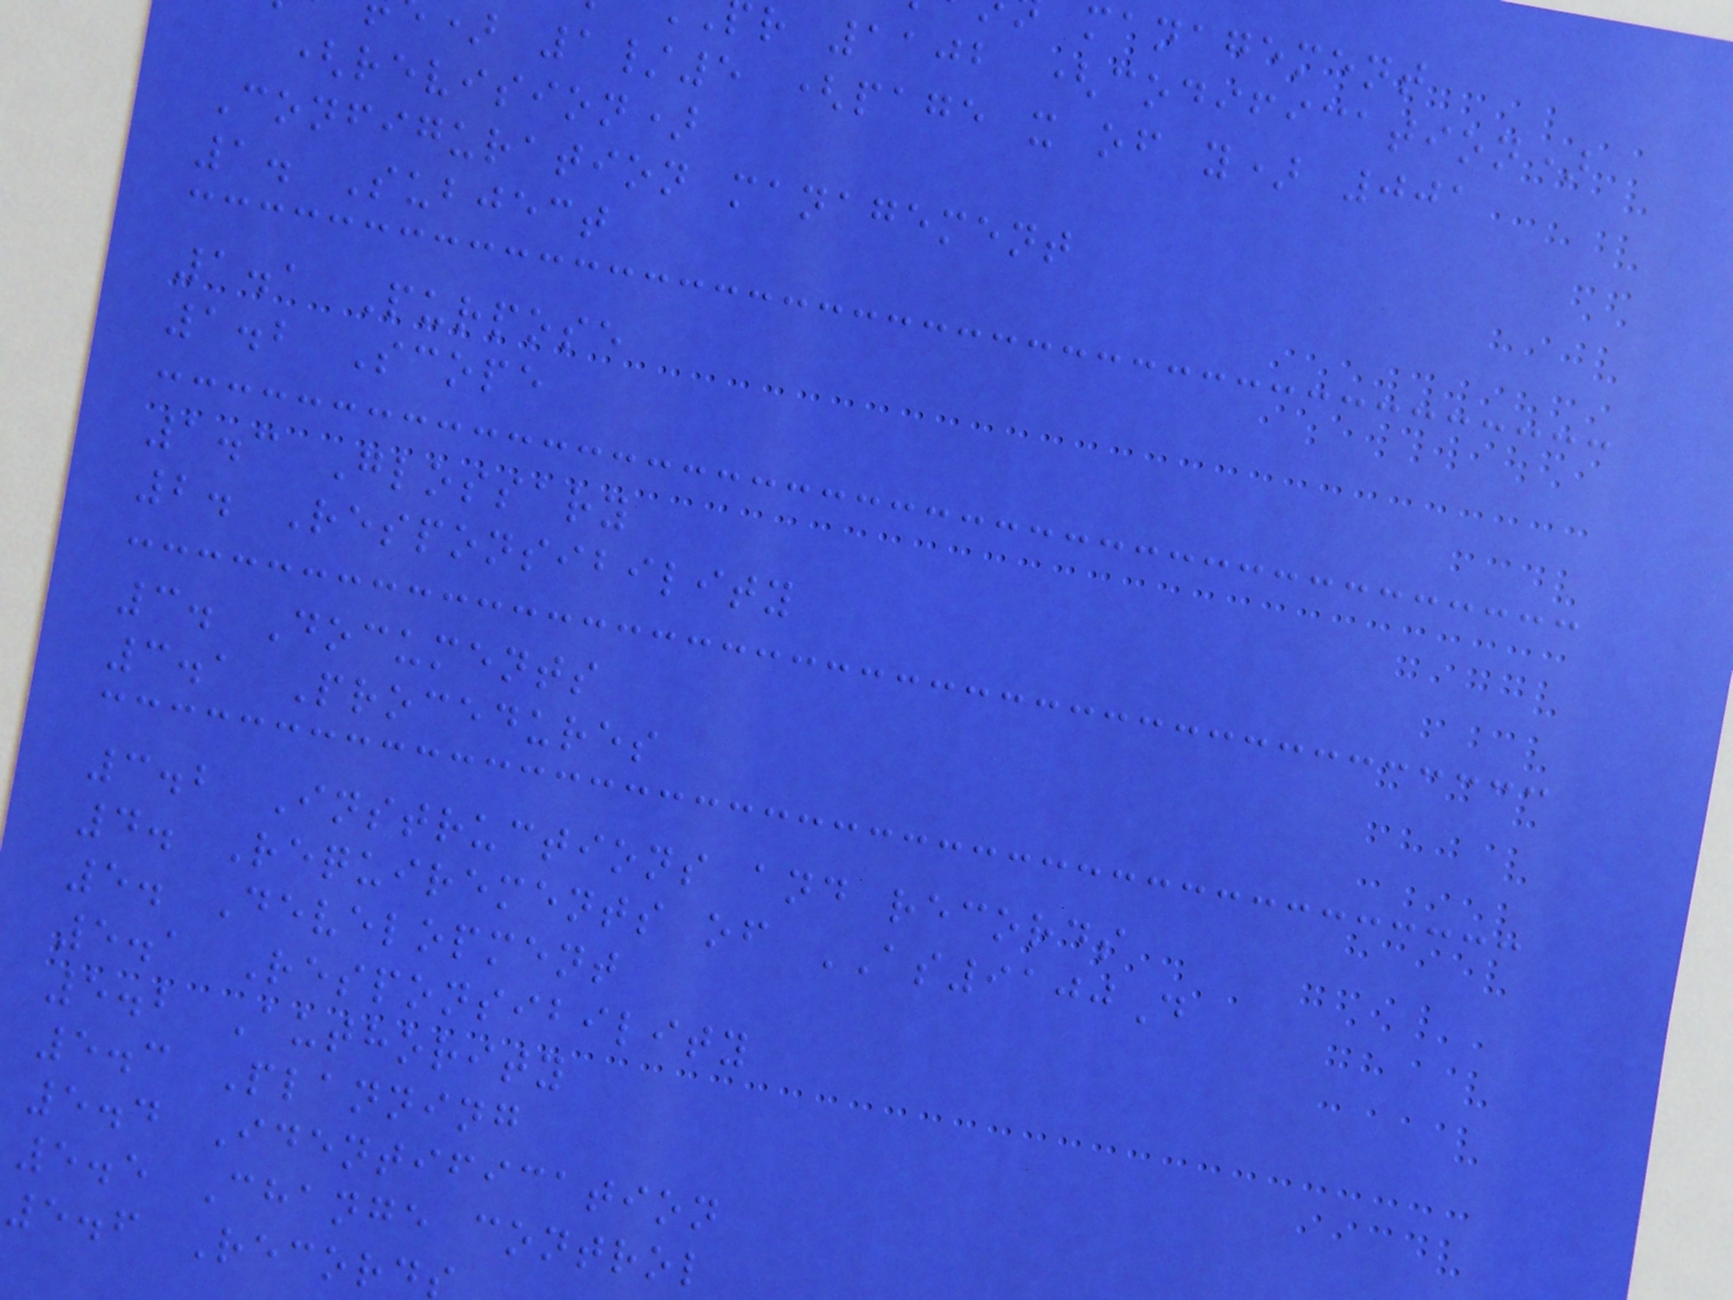management
r 1102 (codification)
) 1/5 (page x of y) 001
(revision)
Configuration management
1. Subject
1.1 Purpose
1.2 Scope
1.3 Glossary
2. Responsibility
3. Documents
3.1 Procedures
3.2 Instructions and records
4. Requirements of AS9100D
5. Development
5.1 Responsibility
5.2 Authority
5.3 Planning
5.4 Identification
5.5 Change control
5.6 Record
